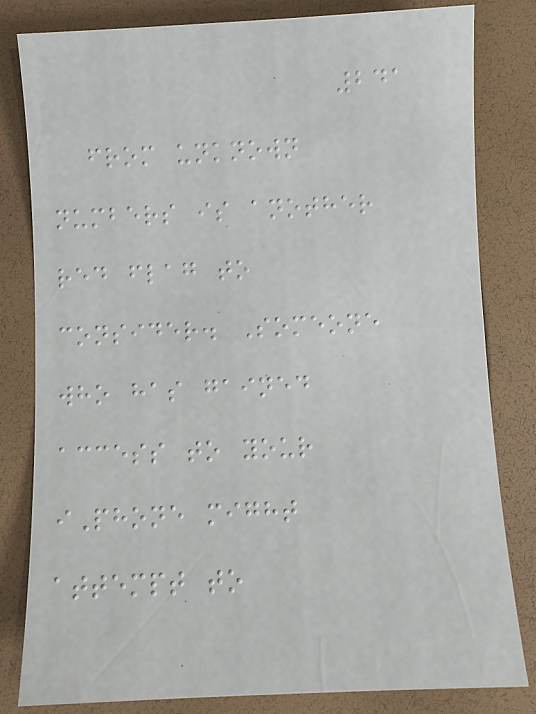241
from unknown
numbers is another
red flag to
consider. Someone
who has gained
access to your
iPhone might
attempt to
